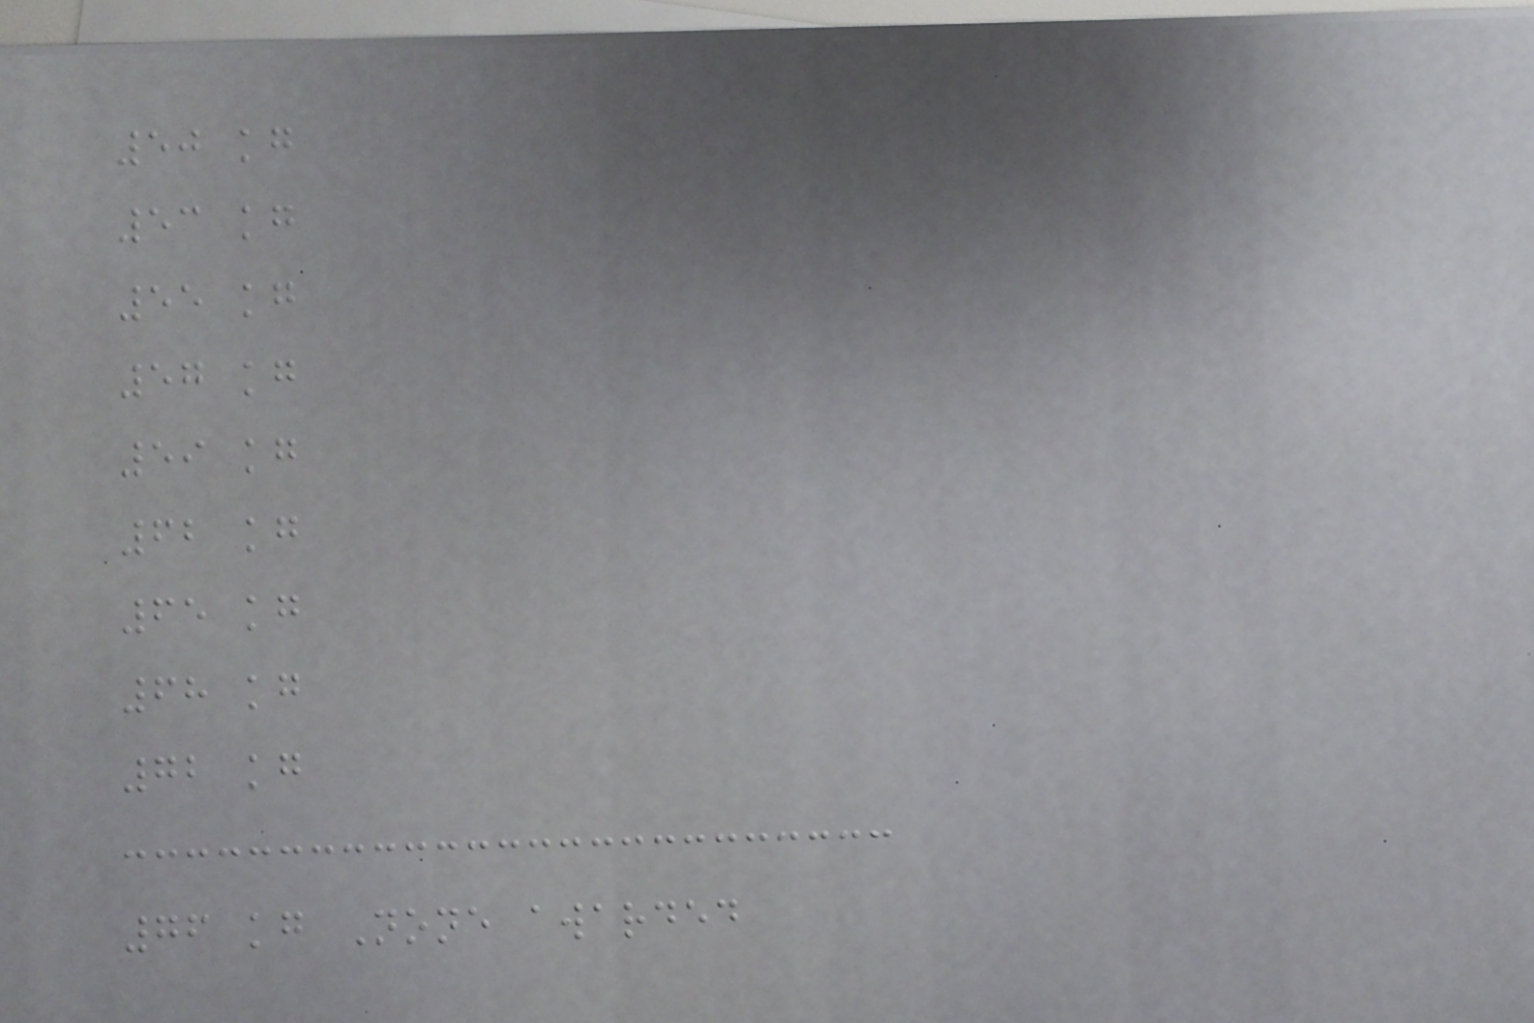50 kg
53 kg
55 kg
57 kg
59 kg
62 kg
65 kg
68 kg
72 kg
76 kg None awarded
